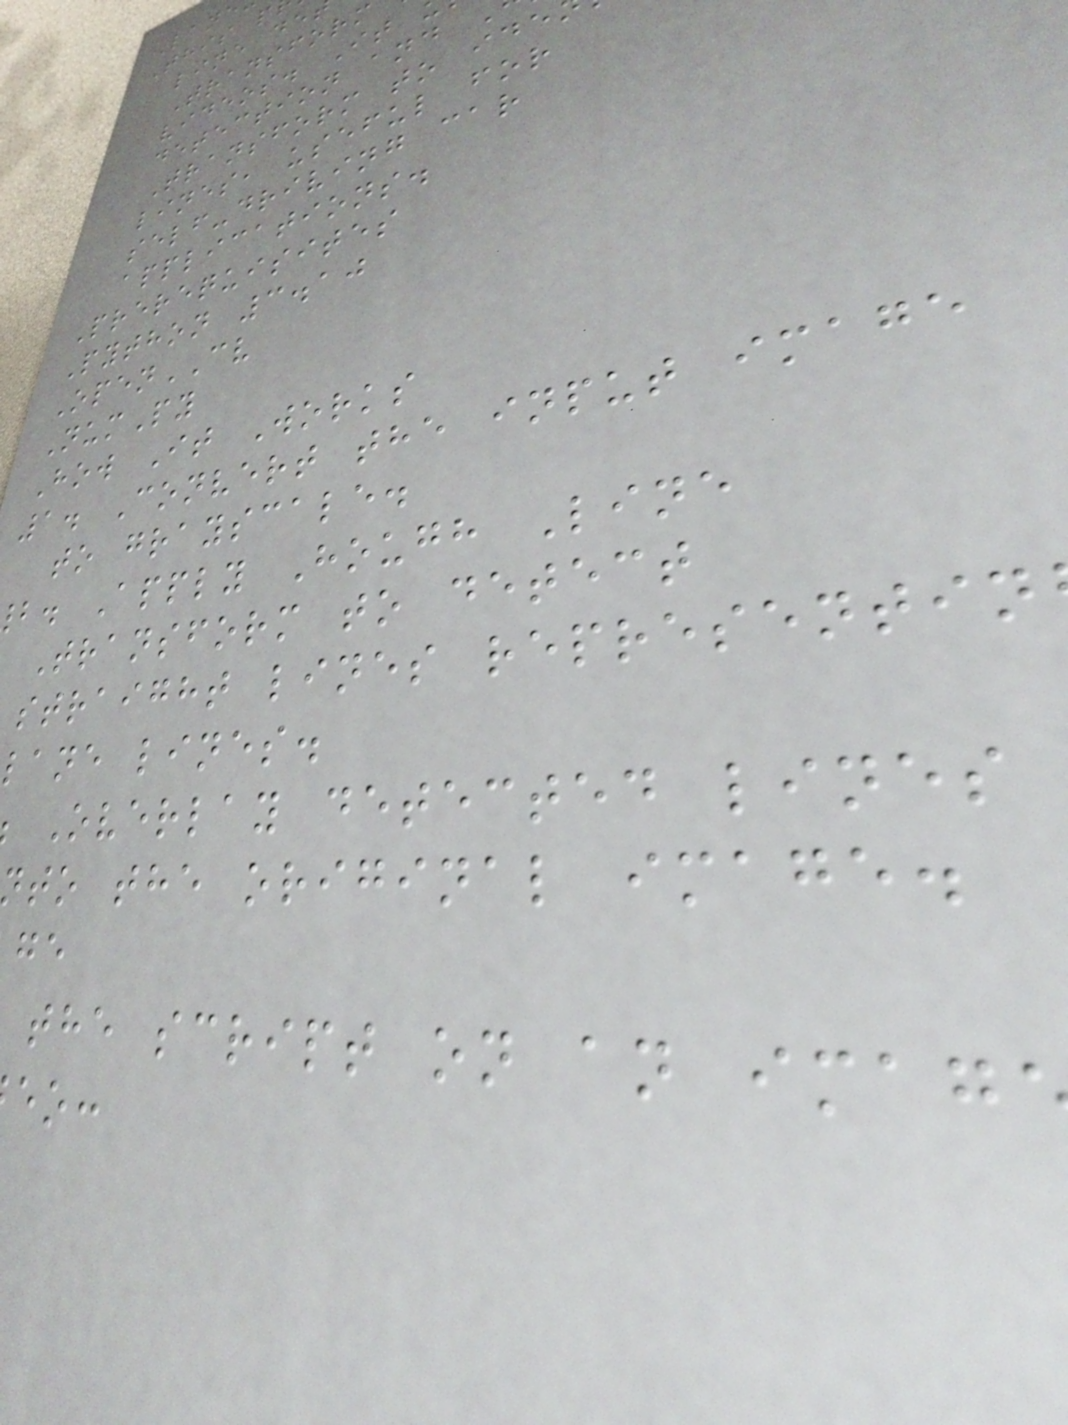line de
Transform
videos. It
detection and
Transform to ide
lines, useful for
self-driving car
applications.
Prerequisites
Python 3.10
OpenCV
NumPy
How It Works
1. Convert the input image
to grayscale.
b. Apply Hough Line
Transform to detect
straight lines representin
lane lines.
Overlay detected lines
to the original image.
the script on an imag
